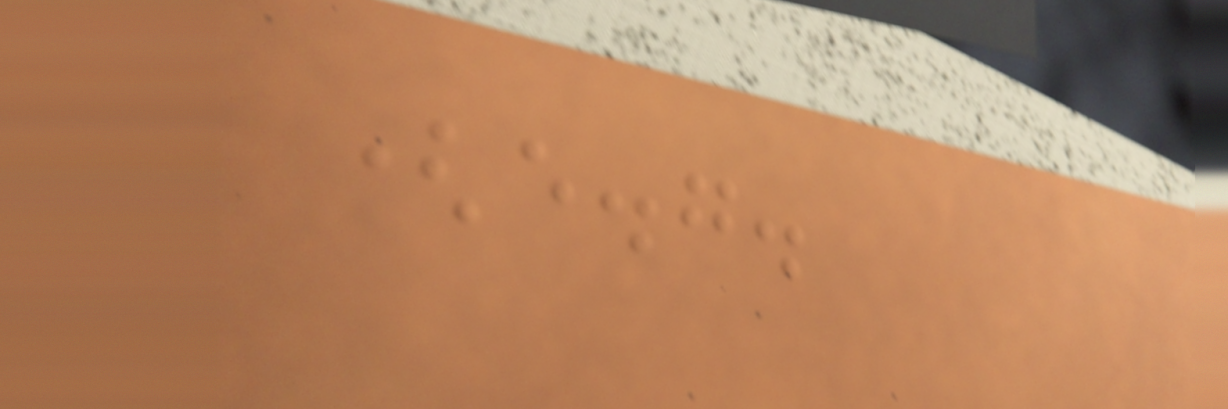(e.g.
